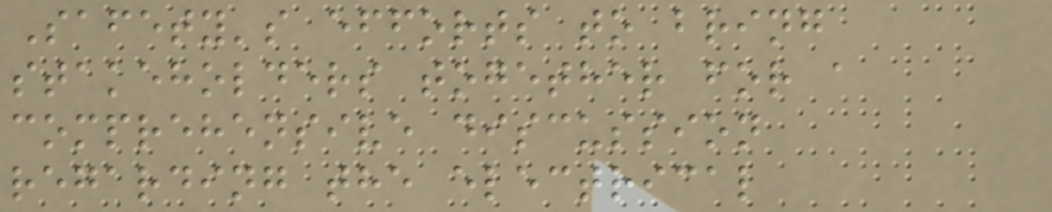Safety's efforts to bring
stakeholders together for a
comprehensive discussion
regarding the electrical
